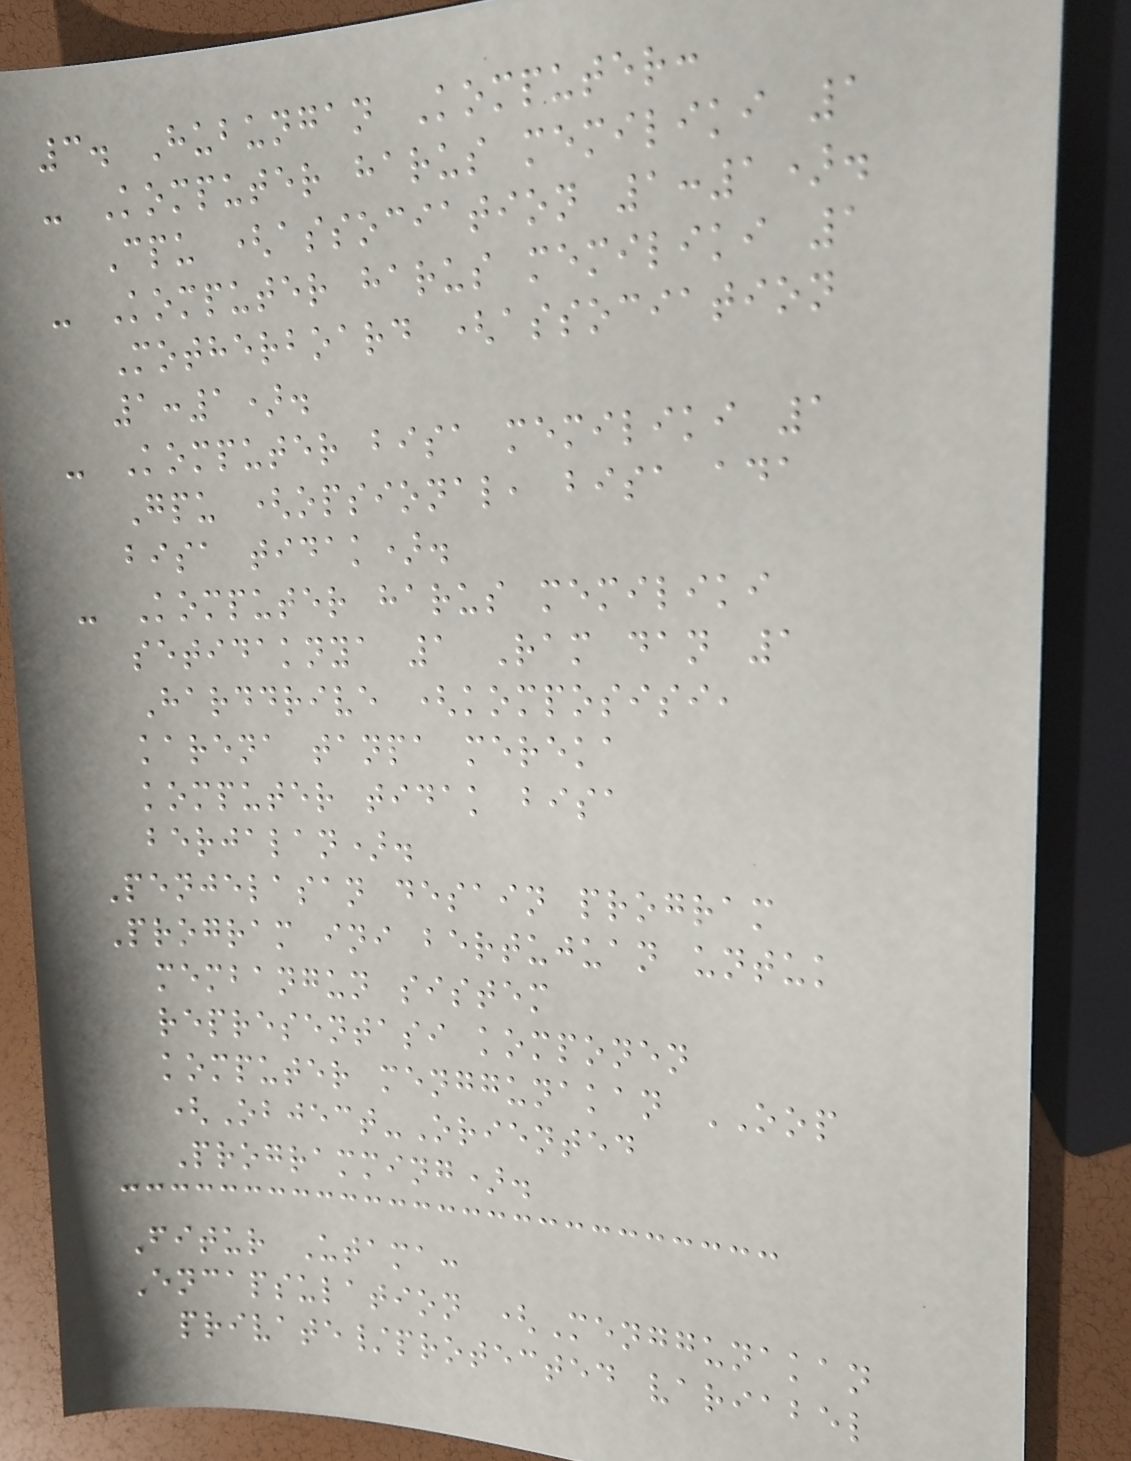3. Hubungan Komputer:
- Komputer harus memiliki 1
Cpu (association 1:1).
- Komputer harus memiliki 1
Motherboard (association
1:1).
- Komputer bisa memiliki 1
Gpu (opsional, bisa ada
bisa tidak).
- Komputer harus memiliki
setidaknya 1 Ram dan 1
Harddrive (komposisi,
karena tanpa mereka
komputer tidak bisa
berjalan).
Penjelasan desain program
Program ini bertujuan untuk
membangun sistem
representasi komponen
komputer menggunakan OOP
(Object-Oriented
Programming).
Fitur Utama:
Encapsulation (Menggunakan
private/protected variabel
